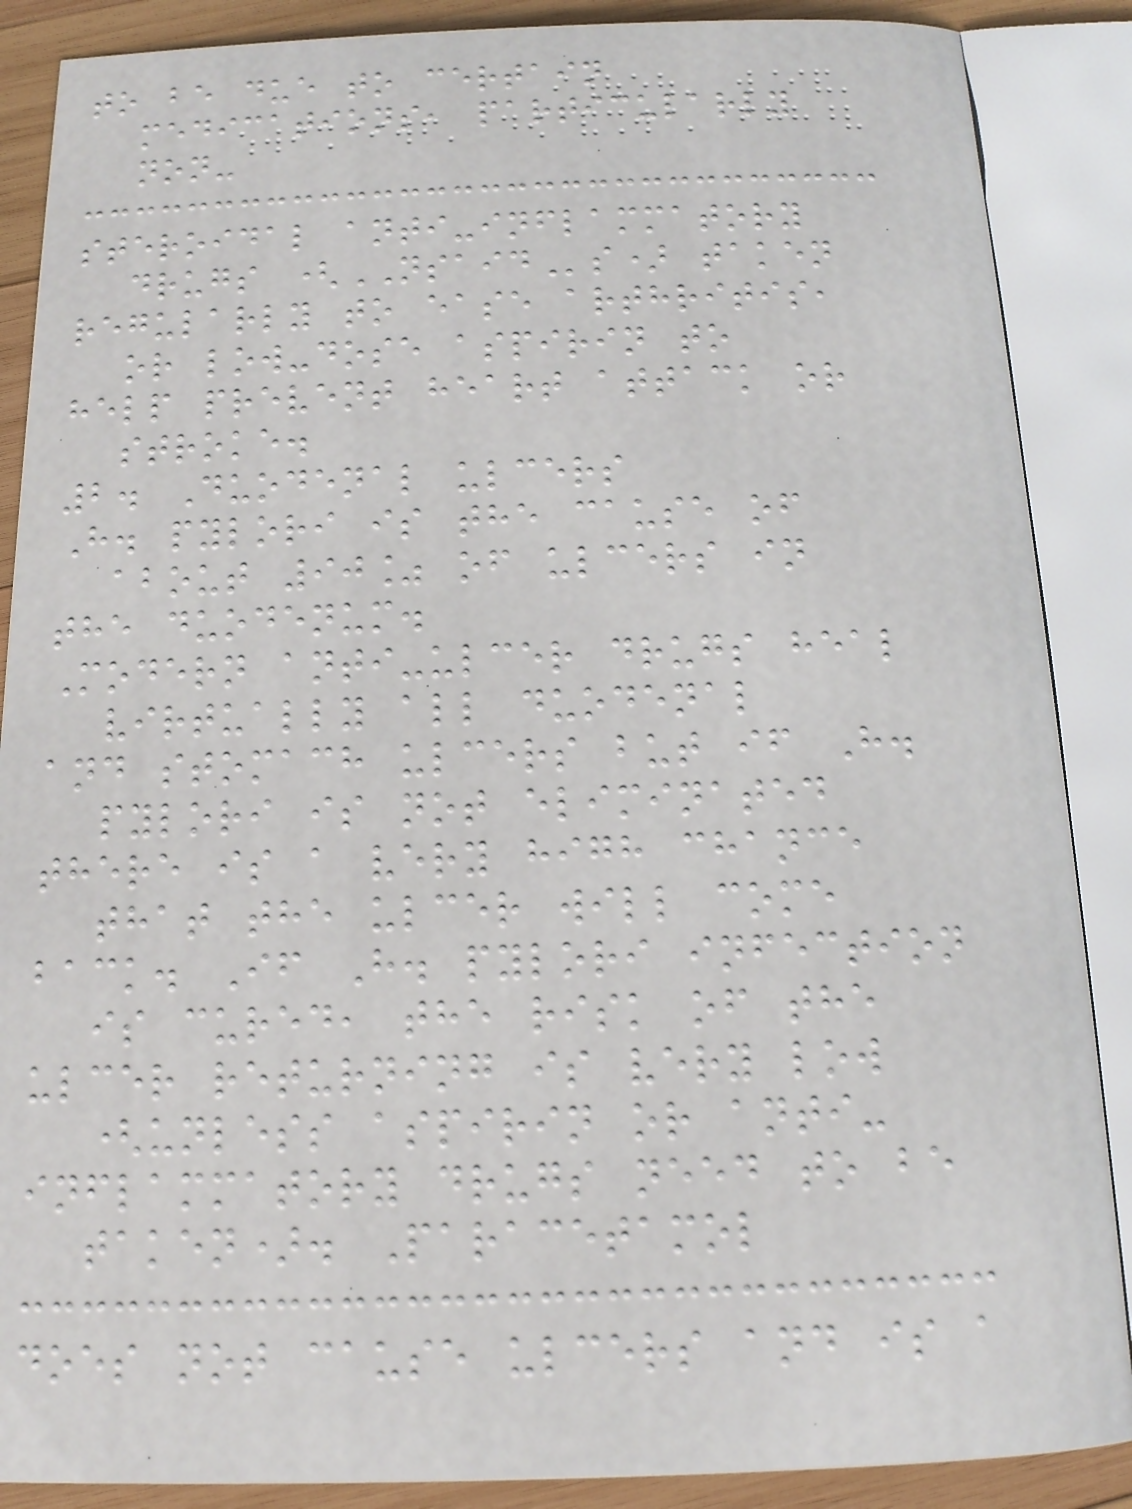to be due to certain
medications, particularly
non-
steroidal anti-inflammatory
drugs (NSAIDs) taken
regularly to ease arthritis,
or low-dose aspirin to
help prevent heart attack or
stroke.
2. Duodenal ulcers
H. pylori is the cause of
about 90% of ulcers in
the duodenum.
Modern anti-ulcer drugs heal
virtually all duodenal
and stomach ulcers but if H.
pylori is not eliminated
there is a very high chance
that the ulcer will come
back. If H. pylori infection
is cured, the risk of the
ulcer returning is very low
(unless aspirin or anti-
inflammatory drugs need to be
taken). Paracetamol
does not cause ulcers and is a
